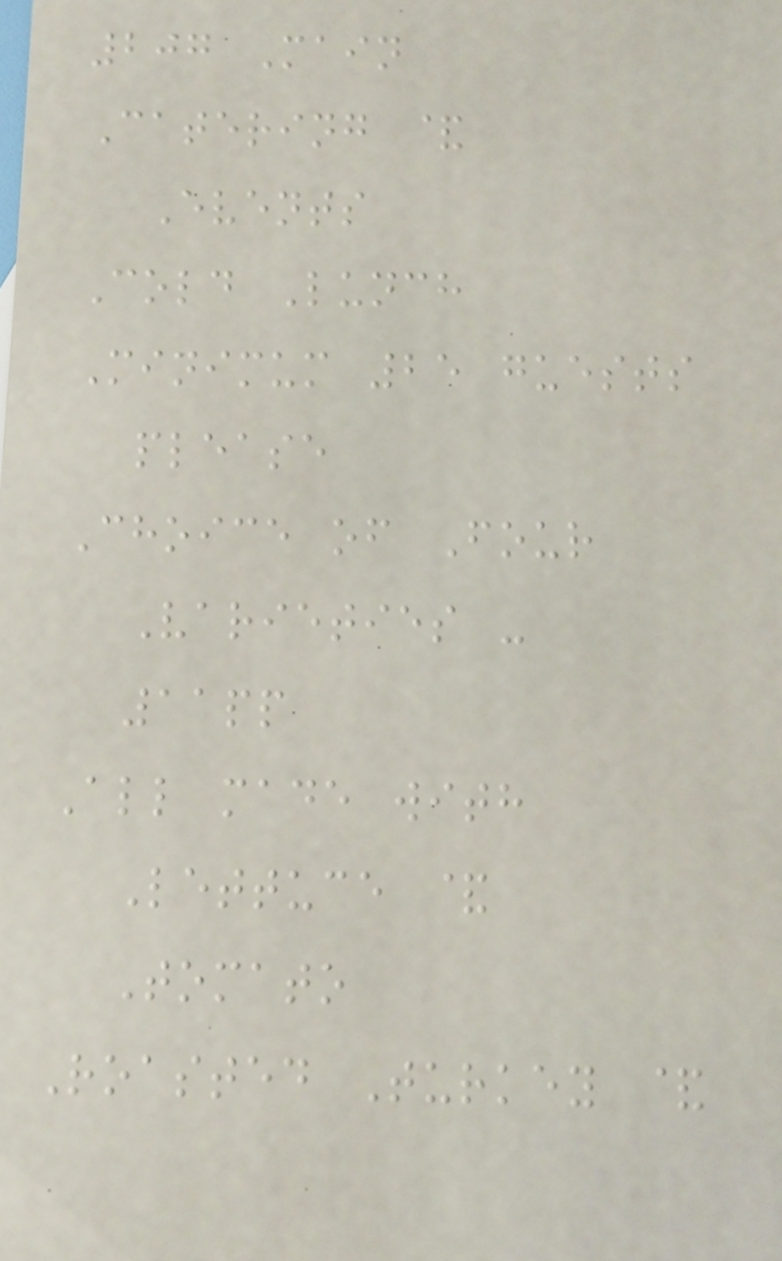207 Main
Catering &
Events
Cold Lunch
Minimum 25 guests
please
Choice of Four
Varieties -
11pp
All made with
Lettuce &
Tomato
Roasted Turkey &
